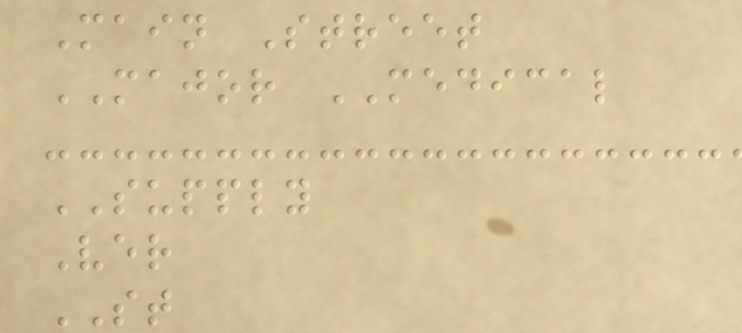Main Street
MAJOR MEDICAL
SUPPLY
Ver
ST
